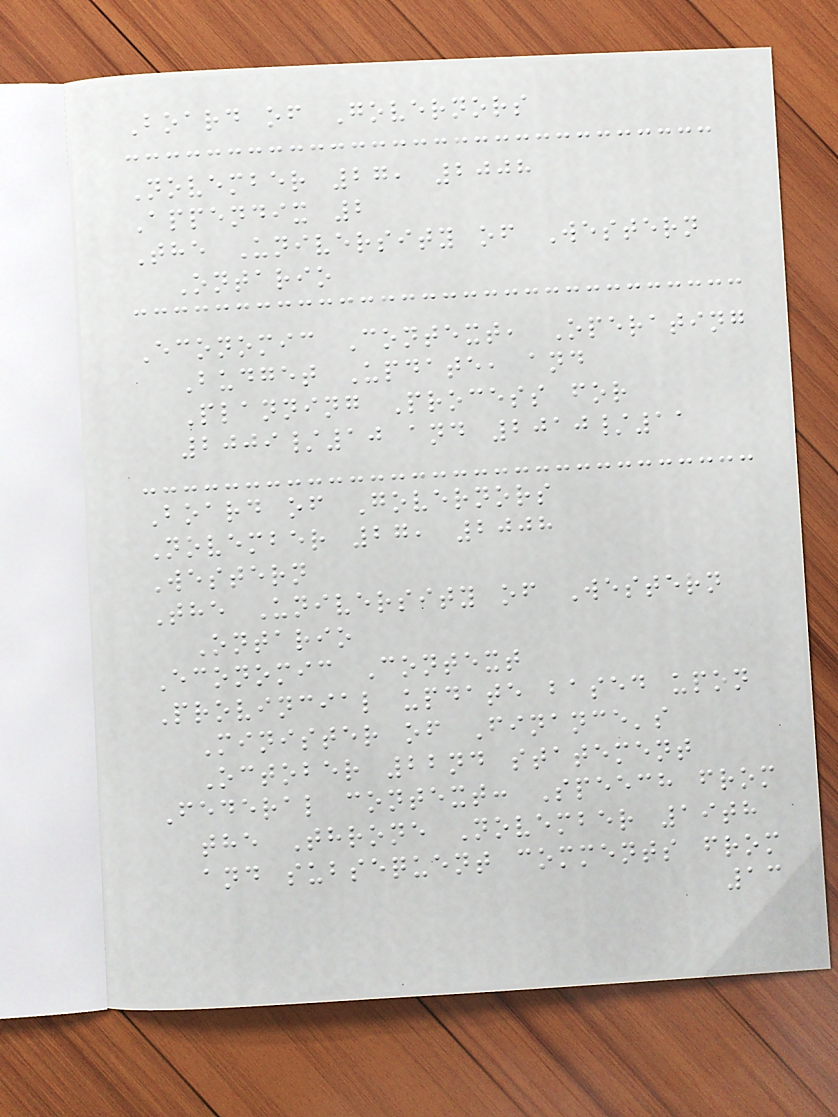Board of Governors
November 27, 2008
Appendix 2
The University of Western
Ontario
Economic Context, Operating
Budget Update, and
Planning Process for
2009/10 and 2010/11
Board of Governors
November 27, 2008
Western
The University of Western
Ontario
Economic Context
Provincial update based upon
Minister of Finance's
October 22nd statement
Federal context: Speech from
the Throne November 19th
and subsequent comments from
13
